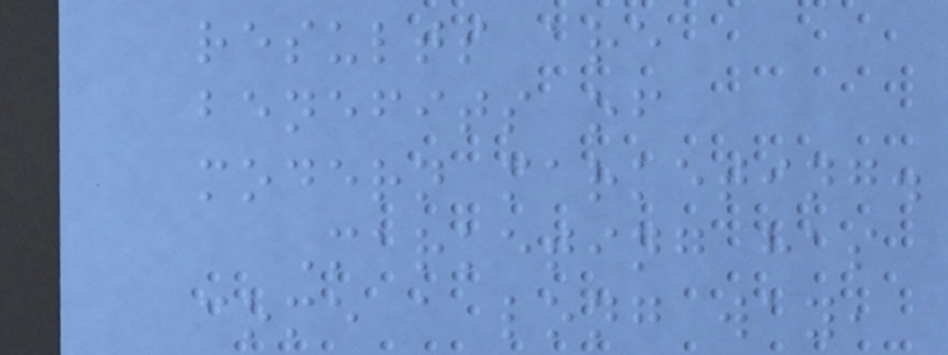results are
benefits of
modern marketing.
Marketing has
come a long way,
